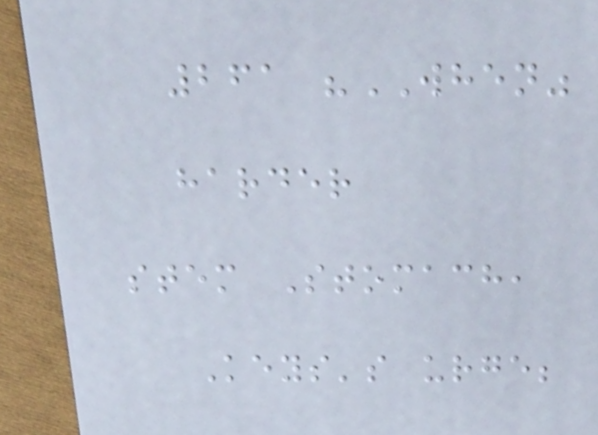261 "WHEN"
harder
stem Stomach,
Keys's urge;
